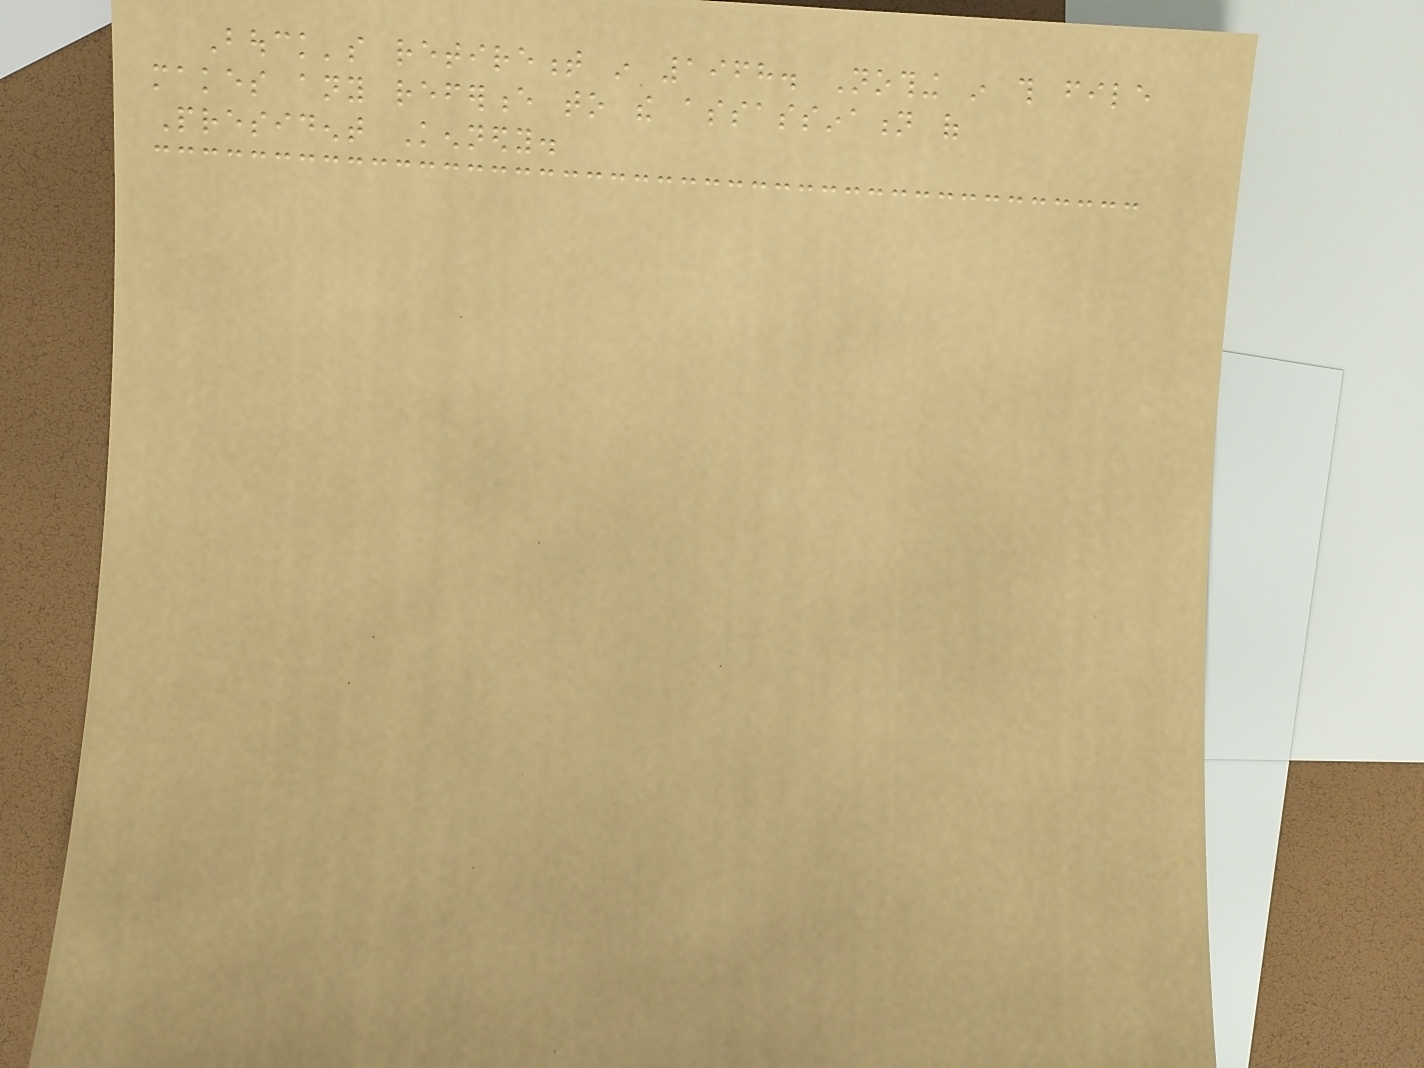Bouck's retirement in 1968. Nothing in this file
makes any reference to the assassination of
President Kennedy.
